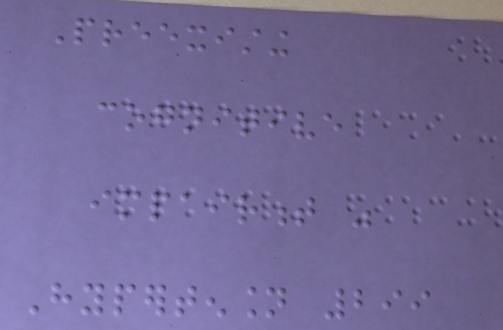Preexisting
cognitive
impairment was
Hypertension 299
